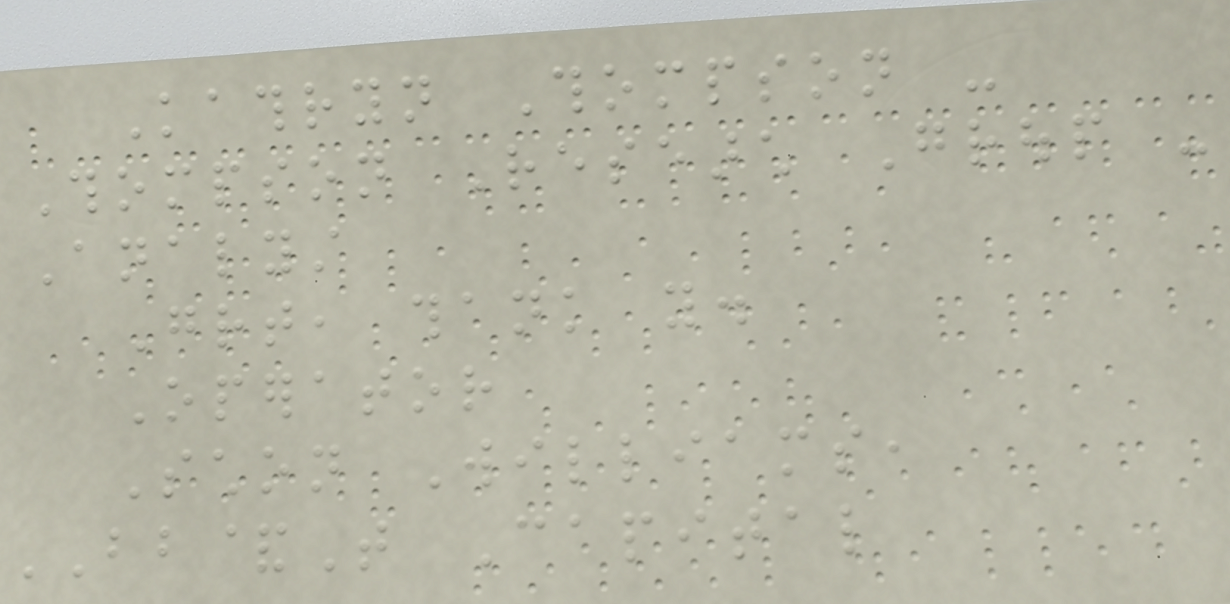Kathryn Thompson -
Thompson Research Group -
Analyst
Great, thank you.
Operator
Schon Williams,
BB&T Capital
